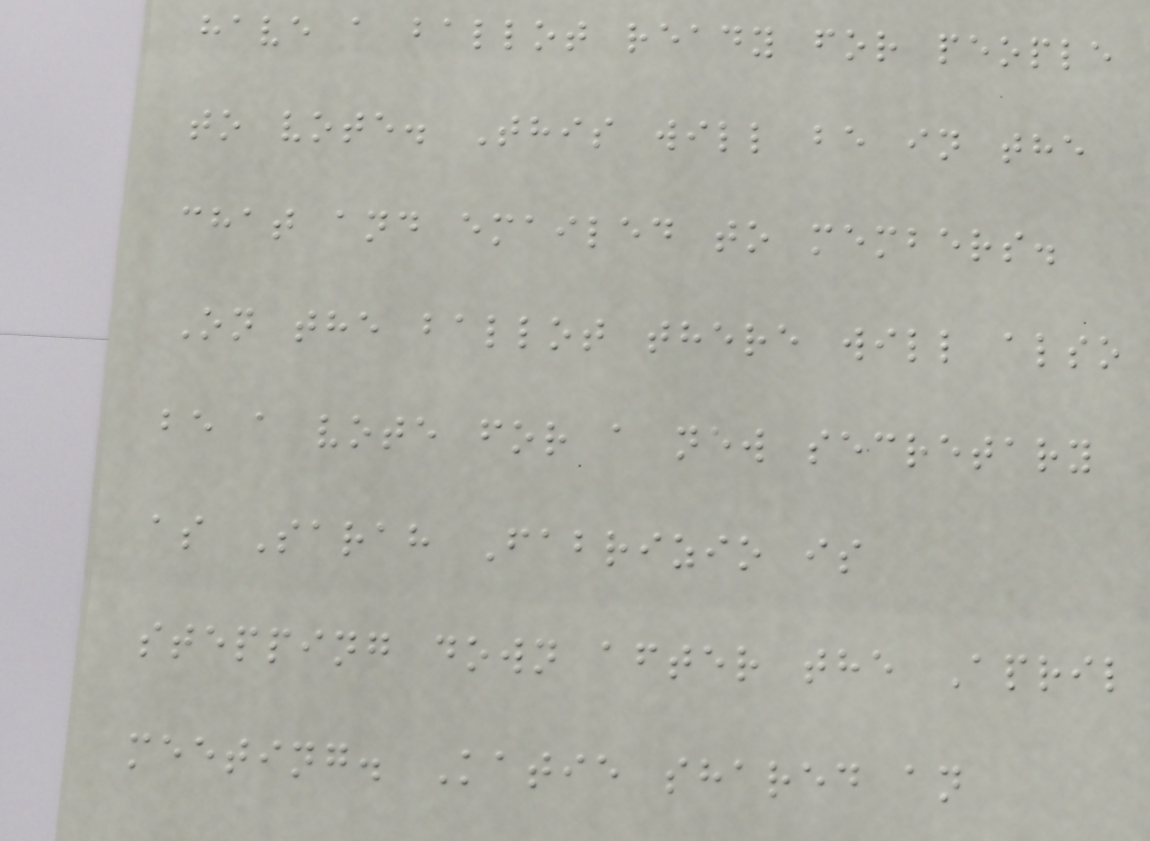have a ballot ready for people
to vote. This will be in the
chat and emailed to members.
On the ballot there will also
be a vote for a new secretary
as Sarah Fabrizio is
stepping down after the April
meeting. Katie shared an
